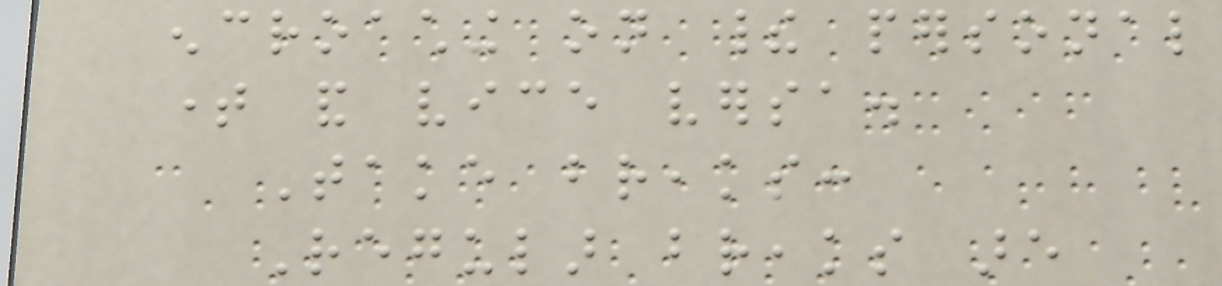encroaching on their personal
time and vice versa.
Take breaks:
Regular breaks are
